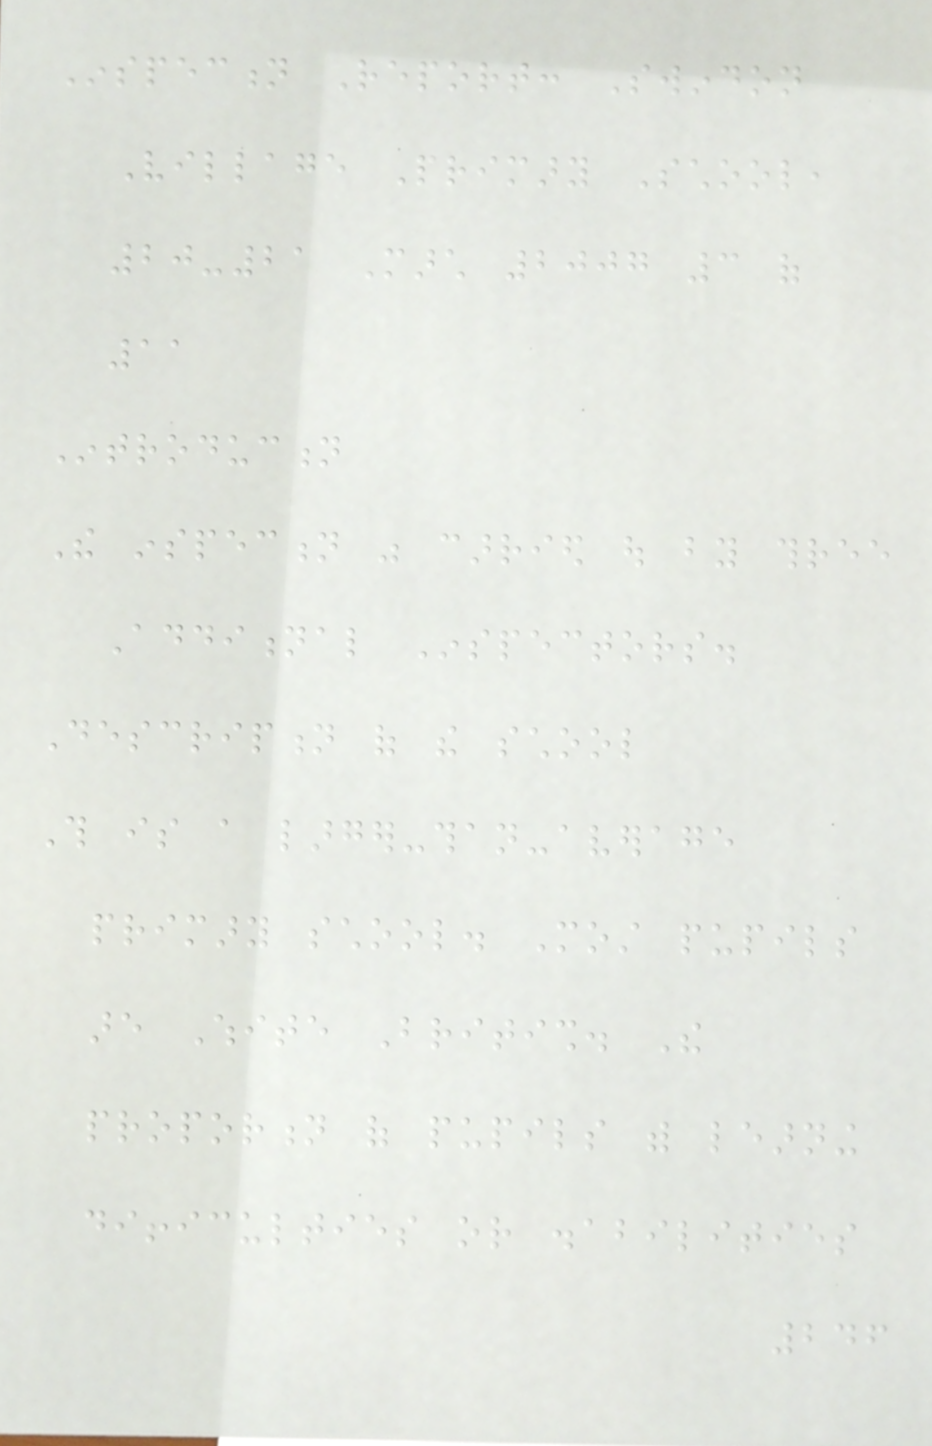Inspection Report: Swindon
Village Primary School,
20-21 March 2007 3 of
11
Introduction
The inspection was carried out by three
Additional Inspectors.
Description of the school
This is a larger-than-average
primary school. Most pupils
are White British. The
proportion of pupils with learning
difficulties or disabilities
246
